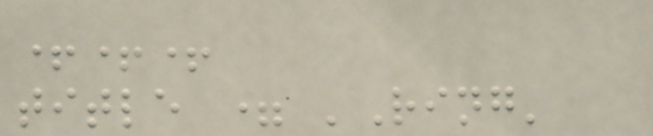+++
title = 'Ring'
